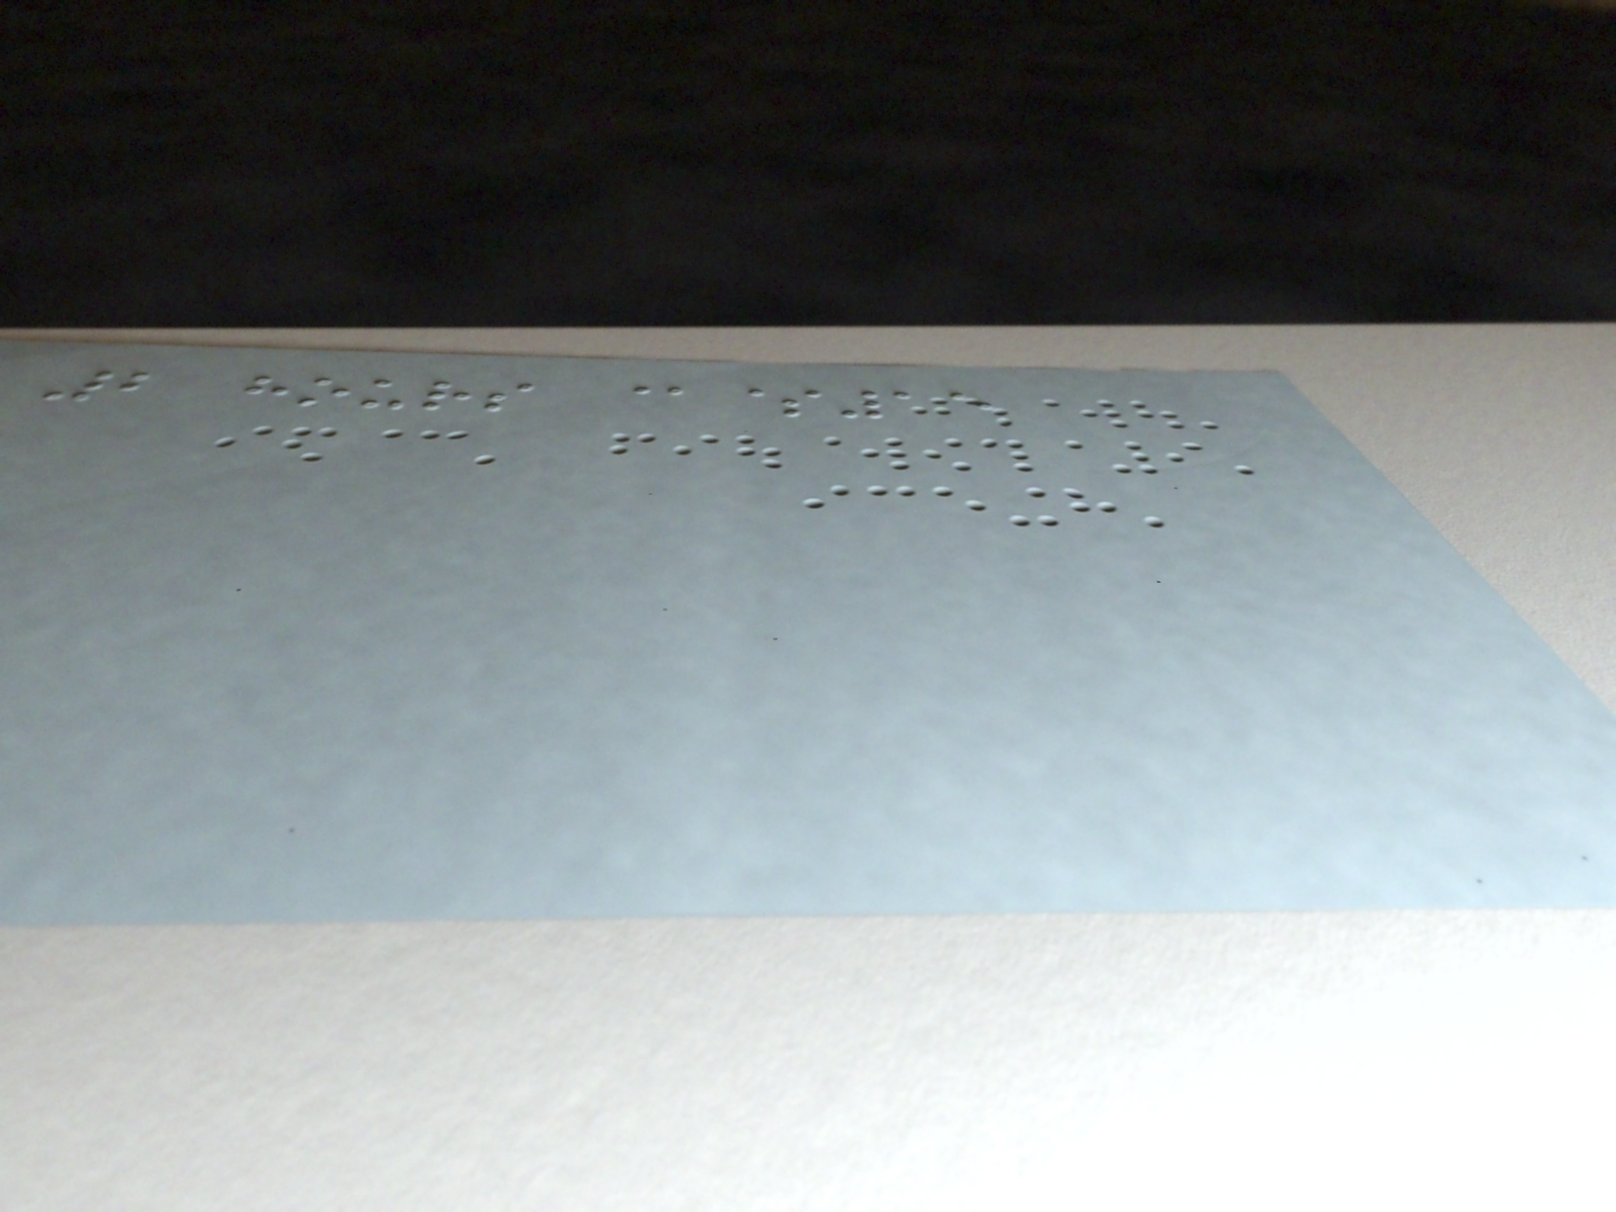2 hours @$15
